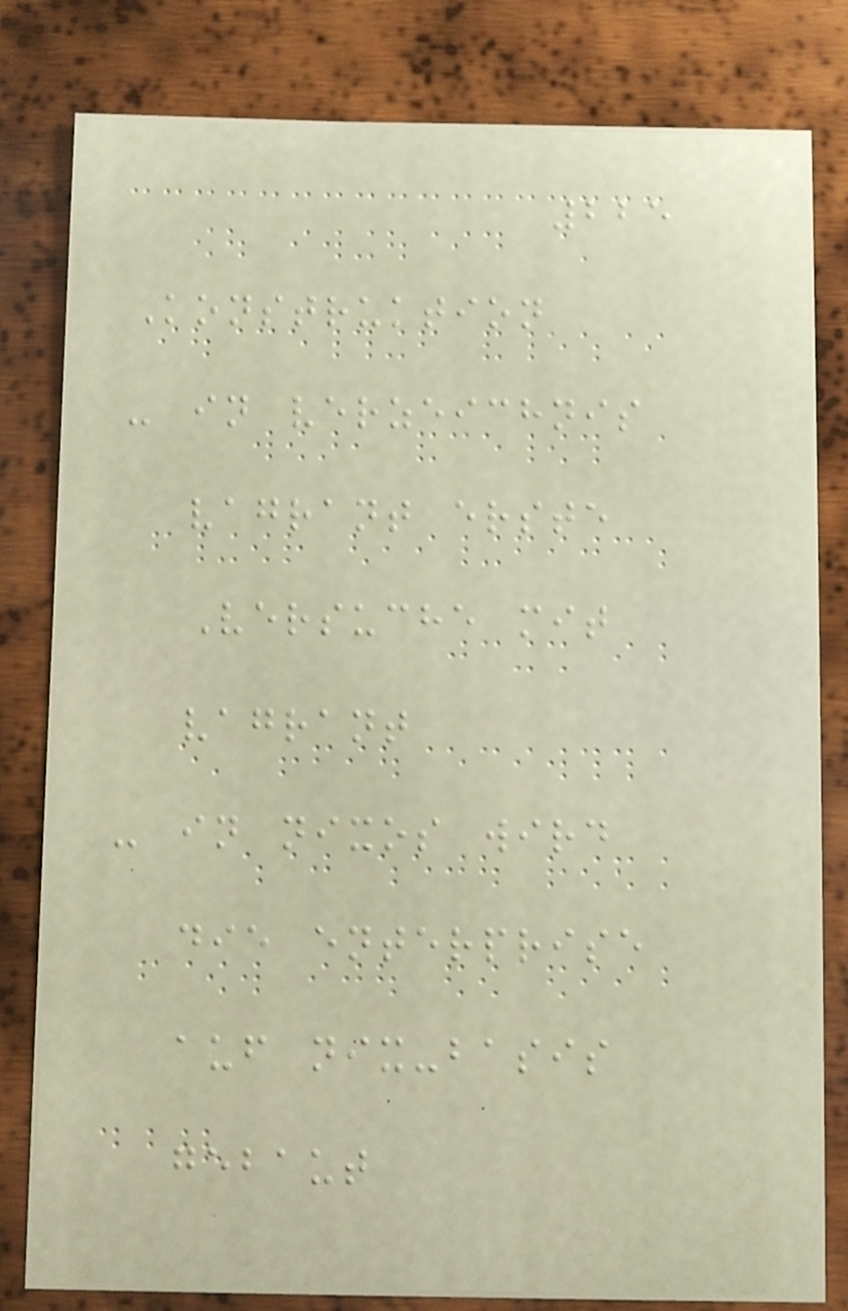225
Konstruktion
- in verzeichnis
vagrant erste
Versuche mit
vagrant
- in nixos wird
die enterprise
auf nix-basis
gebaut
